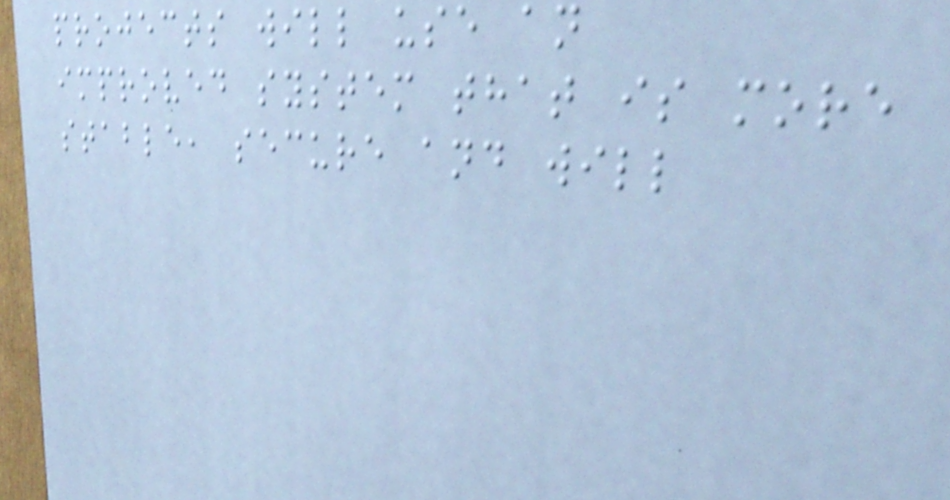projects will use an
improved system that is more
stable, secure and will
